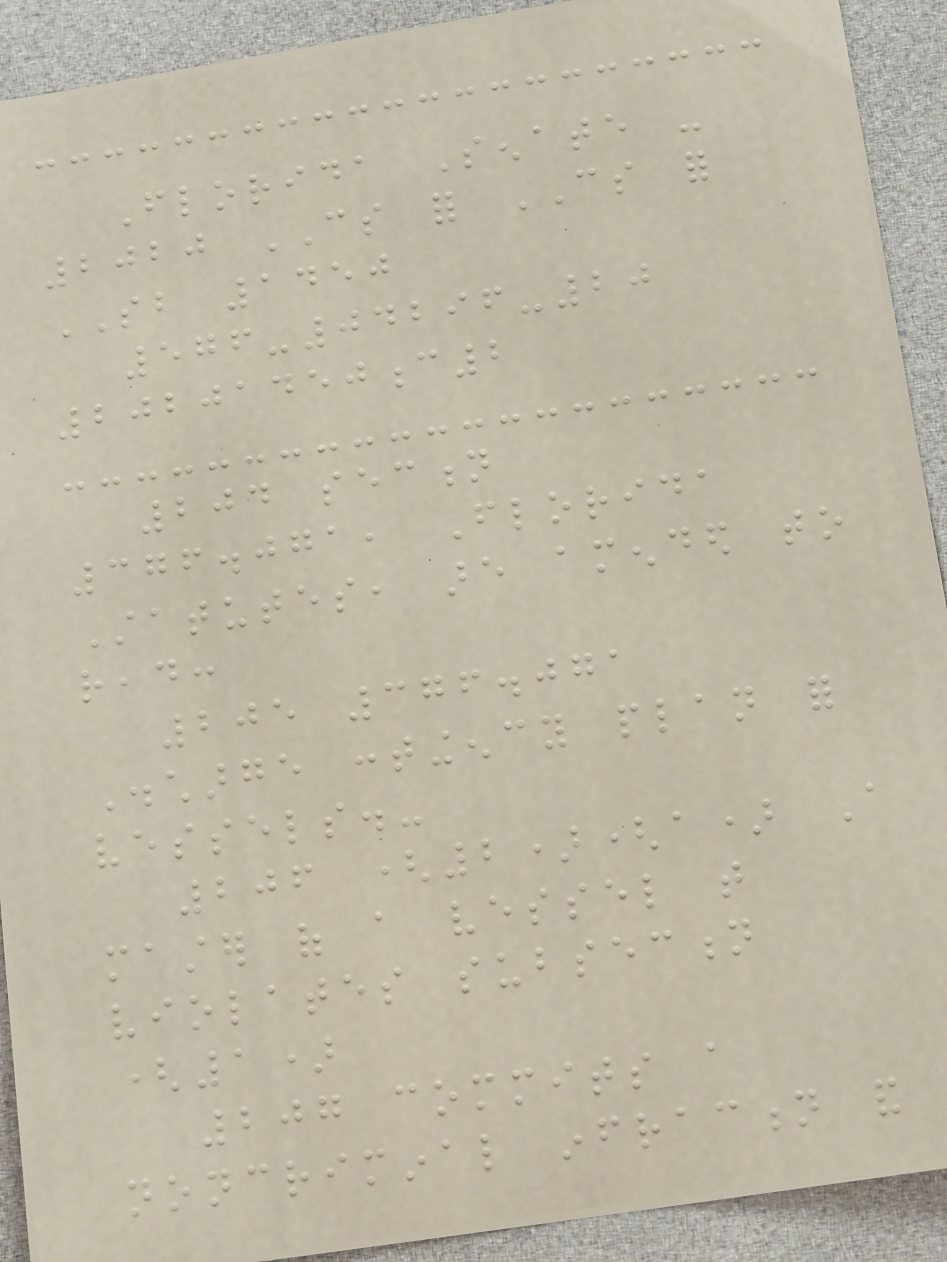Florida Senate -
2020 CS for CS for
SB 1450
576-04296-20
20201450c2
204 section
376.071, Florida
Statutes, are amended to
read:
205 376.071
Discharge contingency plan for
vessels.-
206 (2)(a) A
master of a vessel that
violates subsection
(1)
207 commits a
noncriminal infraction and
